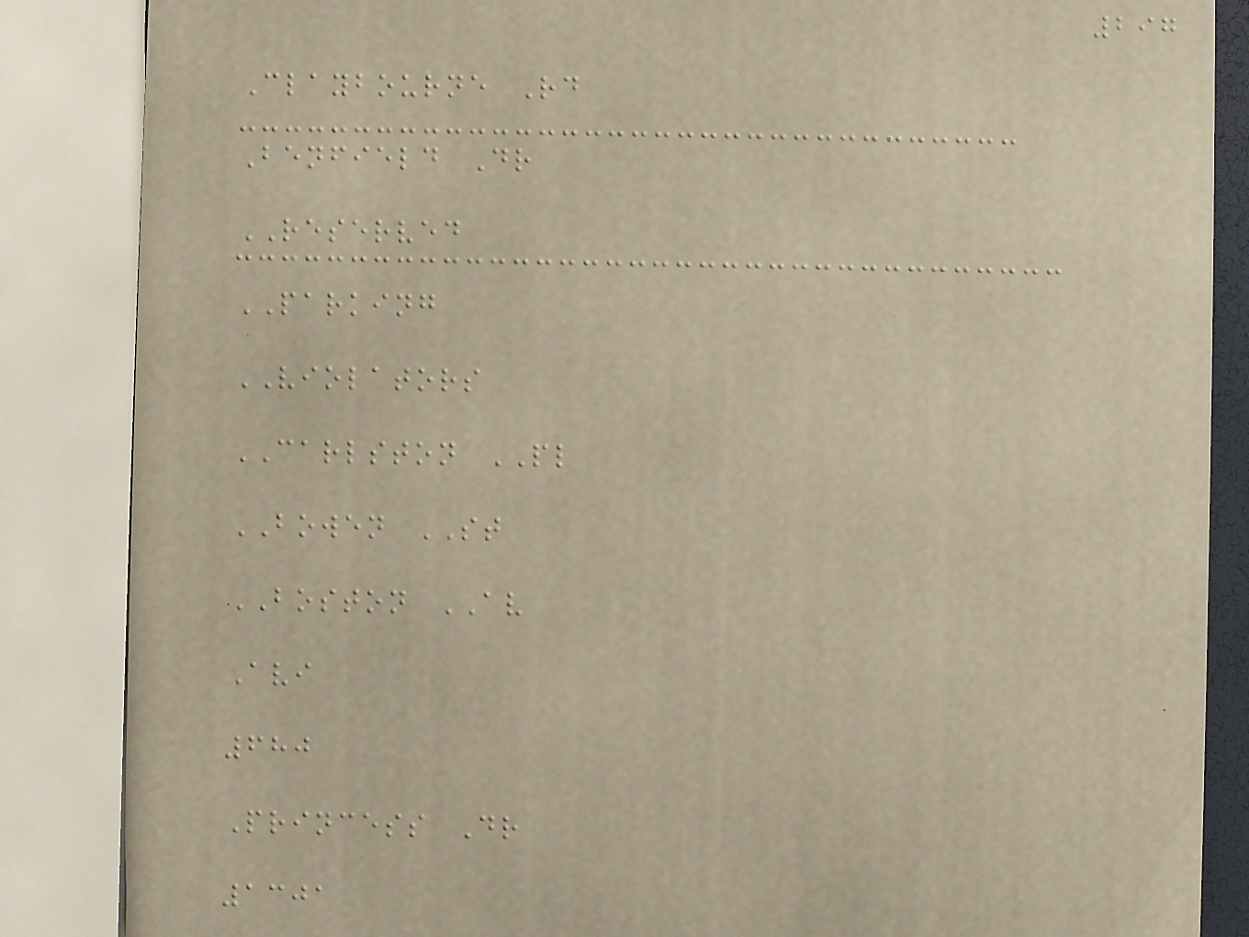297
Claybourne Rd
Benfield Dr
RESERVED
PARKING
VIOLATORS
CARLSTON PL
BOWEN ST
BOSTON AV
Avi
680
Princess Dr
1301
